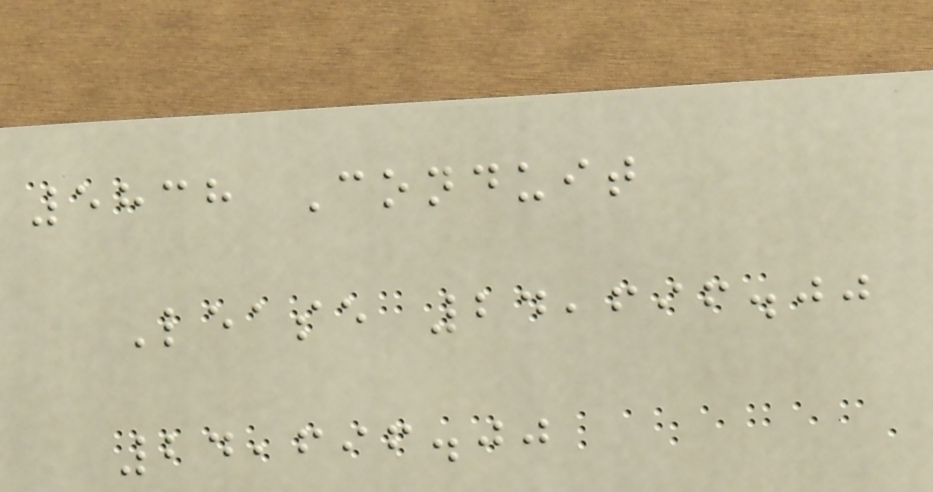5838 Conduit
Lease 24,696.00
24,696.00
